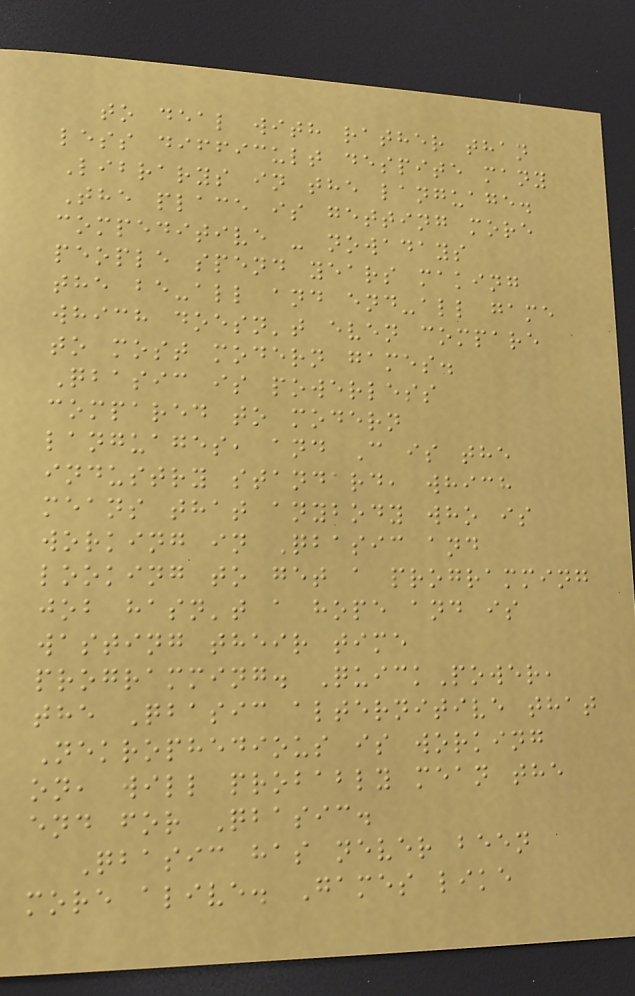to deal with rather than
less difficult despite many
Librarys in the language.
The place is getting more
compeditive - nowadays
people spend years making
the be-all and end-all game
which doesn't even compare
to most modern games.
Qbasic is powerless
compared to modern
languages, and C is the
industry standard, which
means that anybody who is
working in Qbasic and
looking to get a programming
job hasn't a hope and is
wasting their time
programming. QuickPower,
the Qbasic alternitive that
Nekrophedious is working
on, will probably mean the
end for Qbasic.
Qbasic has never been
more alive. Games like
